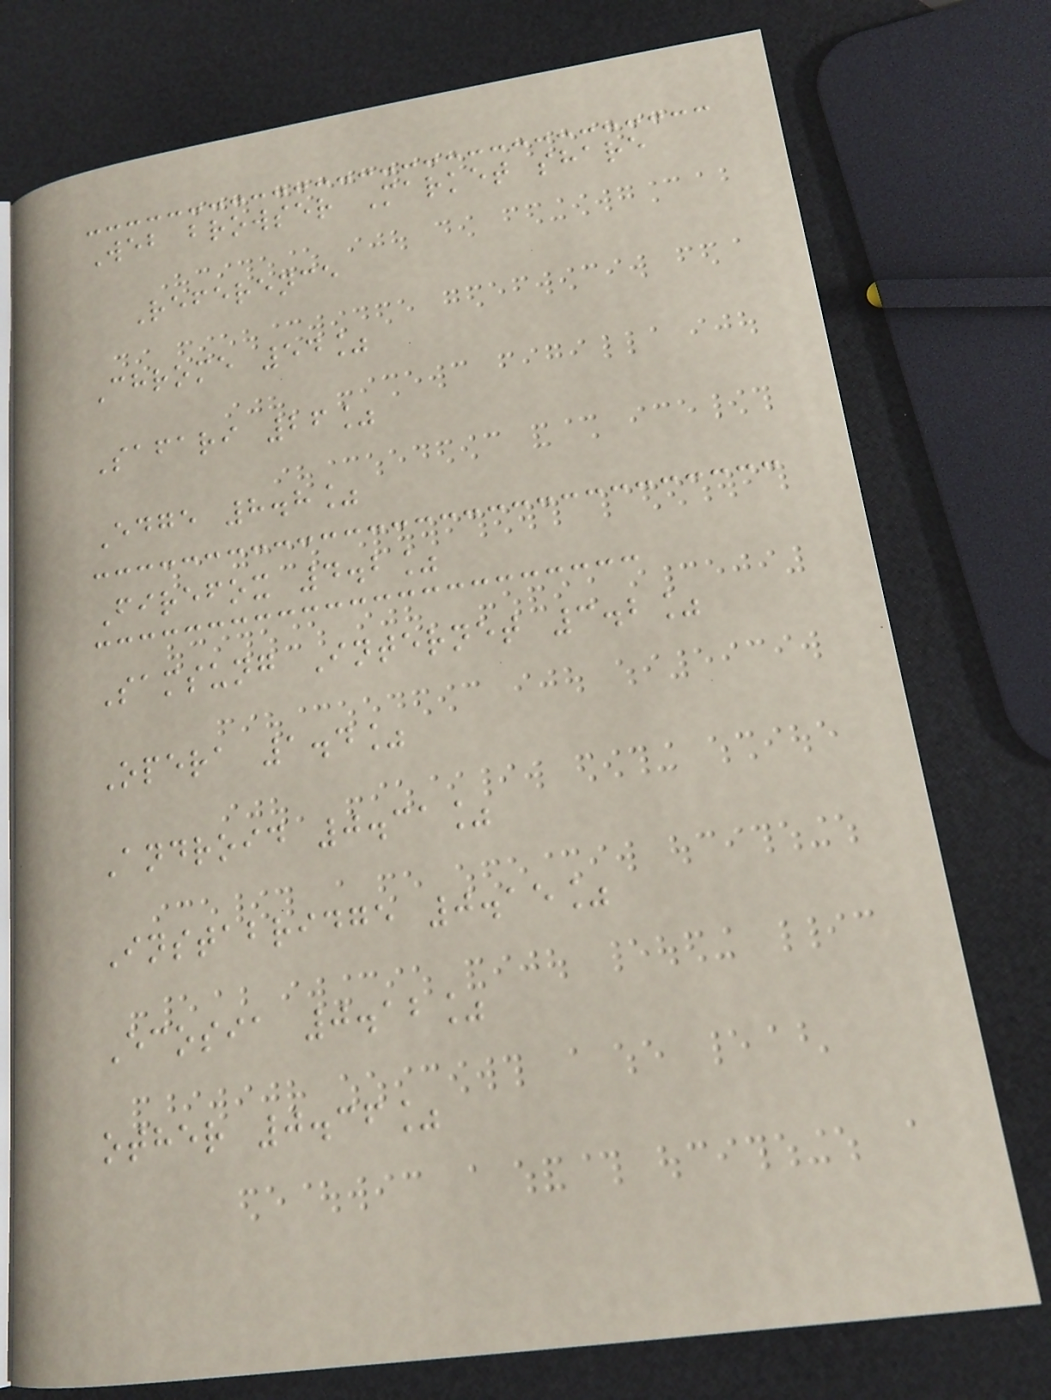Web browser Market share
Reference
Chrome 54%
Safari 26%
Edge 8.8%
Firefox 4.2%
Samsung Internet 3.2%
Opera 1.4%
Android 0.31%
Instabridge 0.15%
Ecosia 0.12%
other 0.36%
